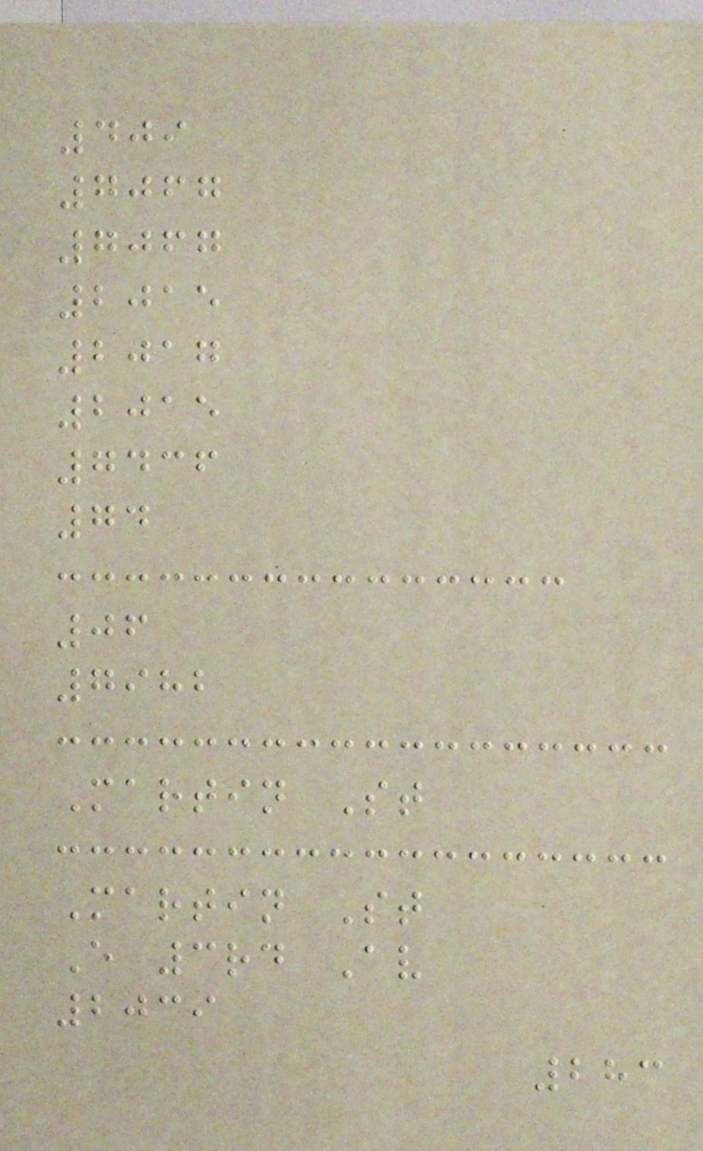409
7067
7067
2015
2017
2015
7436
74
06
7982
Martin St
Martin St
E 3rd Av
2039
283
